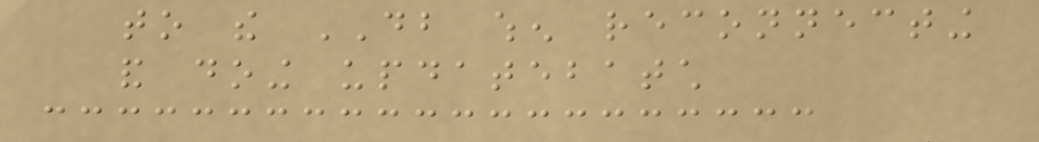to the DB when reconnecting
and doing updatebatch
